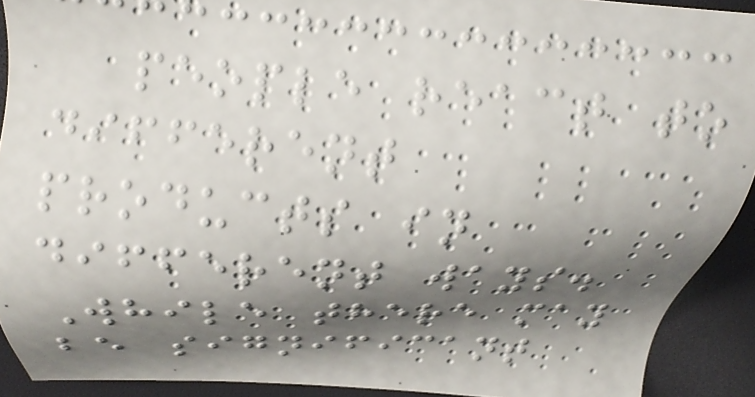people react to
different
products in
different ways.
While there may
be significant
